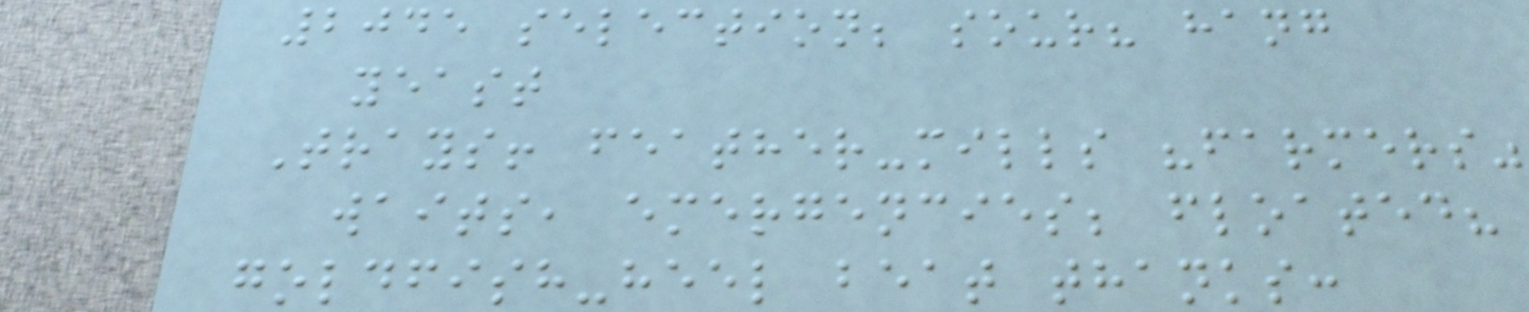2045 selection; sour? hang
yeast
Trays! feather-mills "farmers"
waits, emergencies; floated?
goldfish-heel beat thanks:
